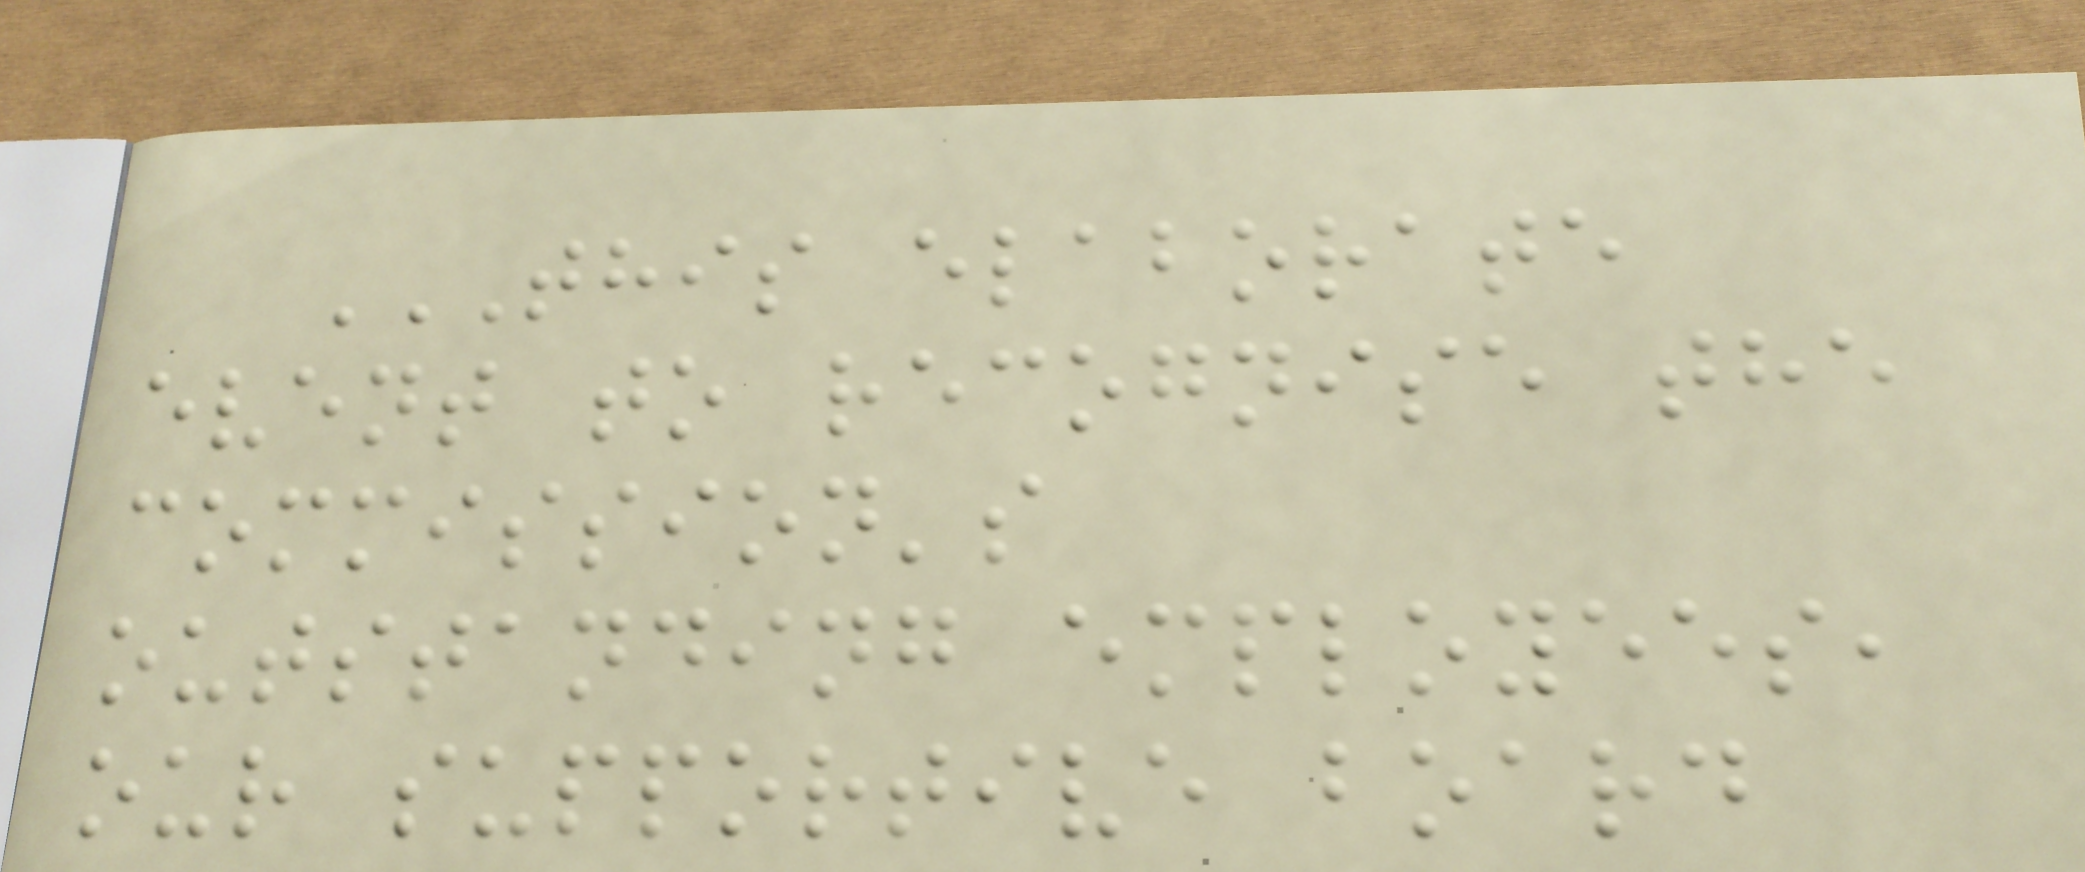THIS ELABORATE
EVENT TO RECOGNISE THE
COMMISSION'S
OUTSTANDING EMPLOYEES,
OUR SUPPORTIVE BOARD
